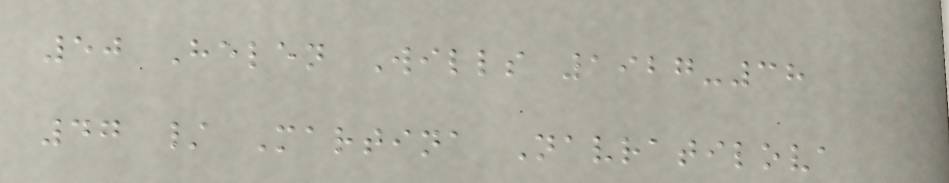50 Helen Wills 1927-38
47 / Martina Navratilova
